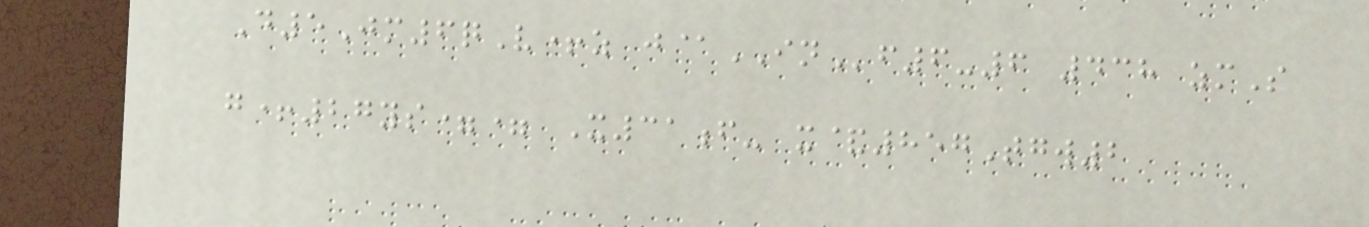D5Jm6qV+z j@INf6-6 438 zmS
g+27ys== X31f- x&857Tgw2
